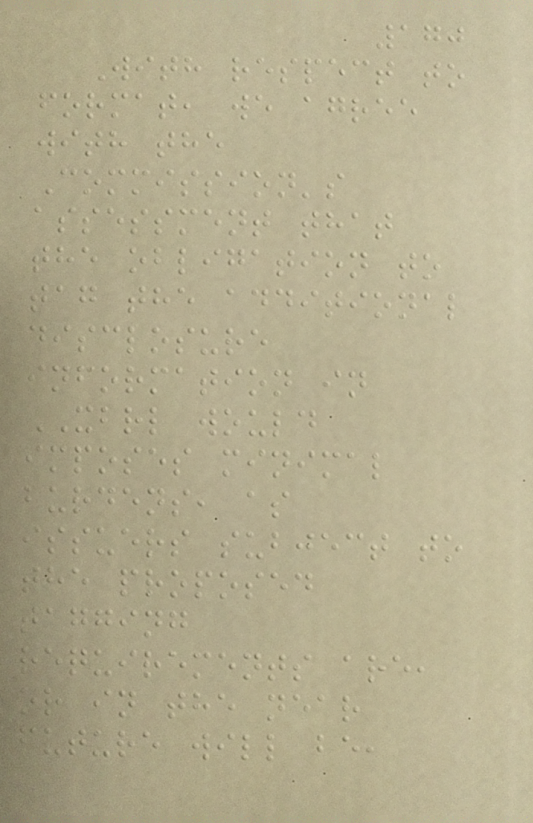170
With respect to
format, we agree
with the
Commission's
assessment that
the obligation to
tag the additional
disclosure
information in
XBRL would
imposes minimal
burdens, as
issuers subject to
the proposed
tagging
requirements are,
or in the near
future will be,
